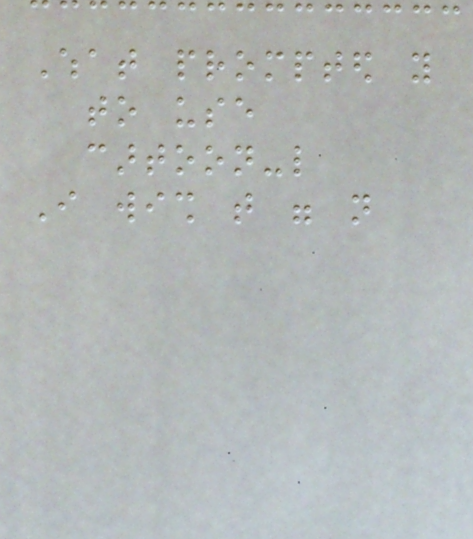What prompted you
to use
cartoon-like
I wish that were not
